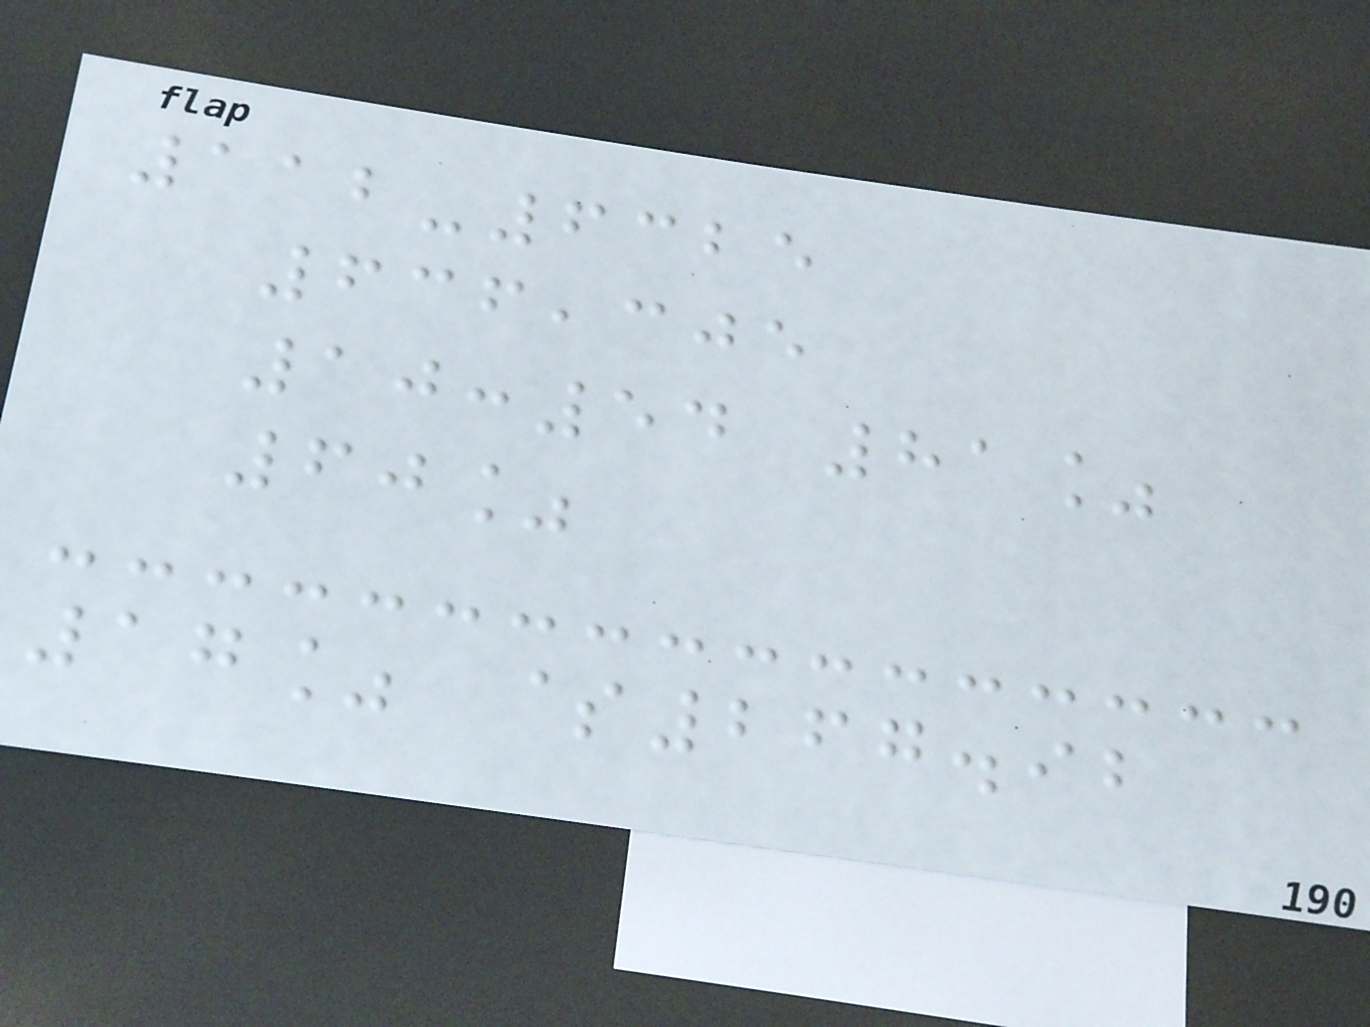112-6325
636,305
10:54 81%
60%
17% $267.92
